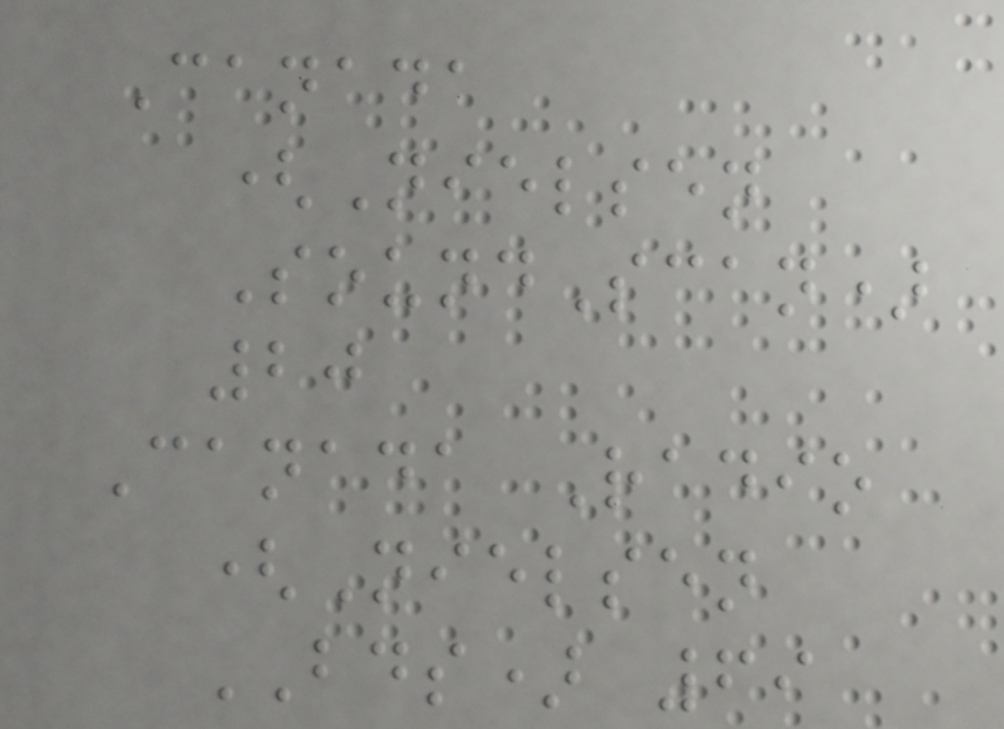Canada
(Nielsen
SoundScan)
20
Canada Radio
(Nielsen
BDS) 69
